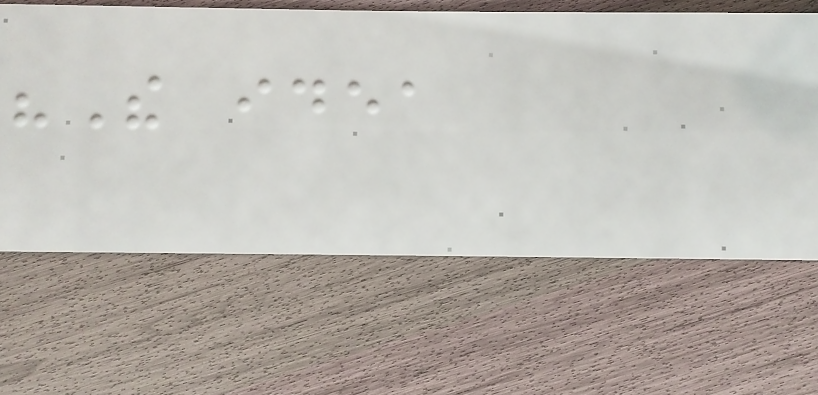"The idea
